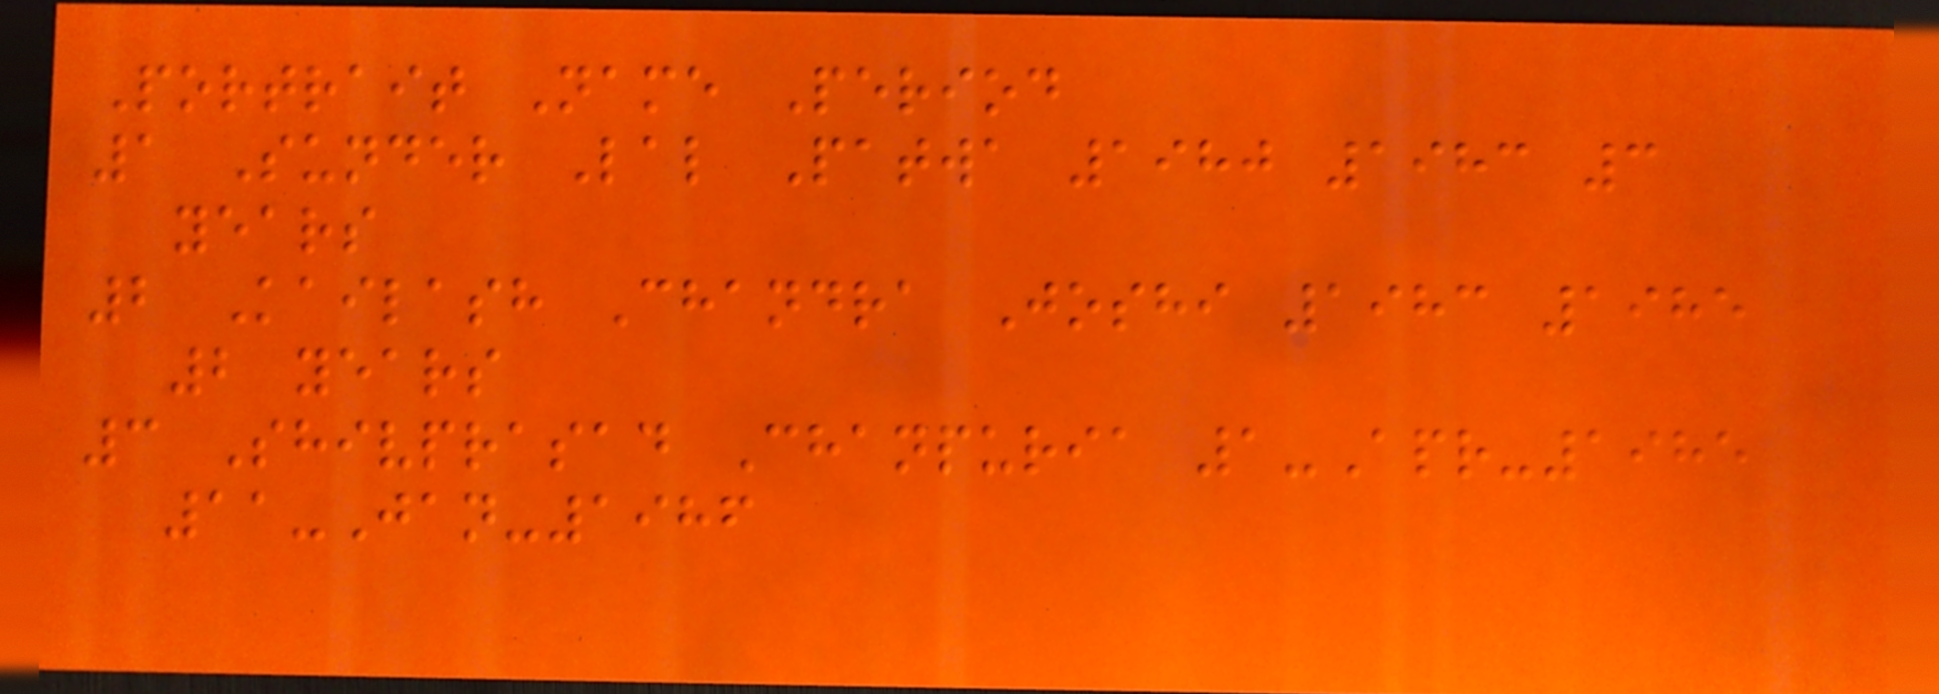Portrait Name Period
1 Sunder Lal Patwa 1980 1983 3
years
2 Kailash Chandra Joshi 1983 1985
2 years
3 Shivprasad Chanpuria 1-Apr-1985
11-Jan-1986
